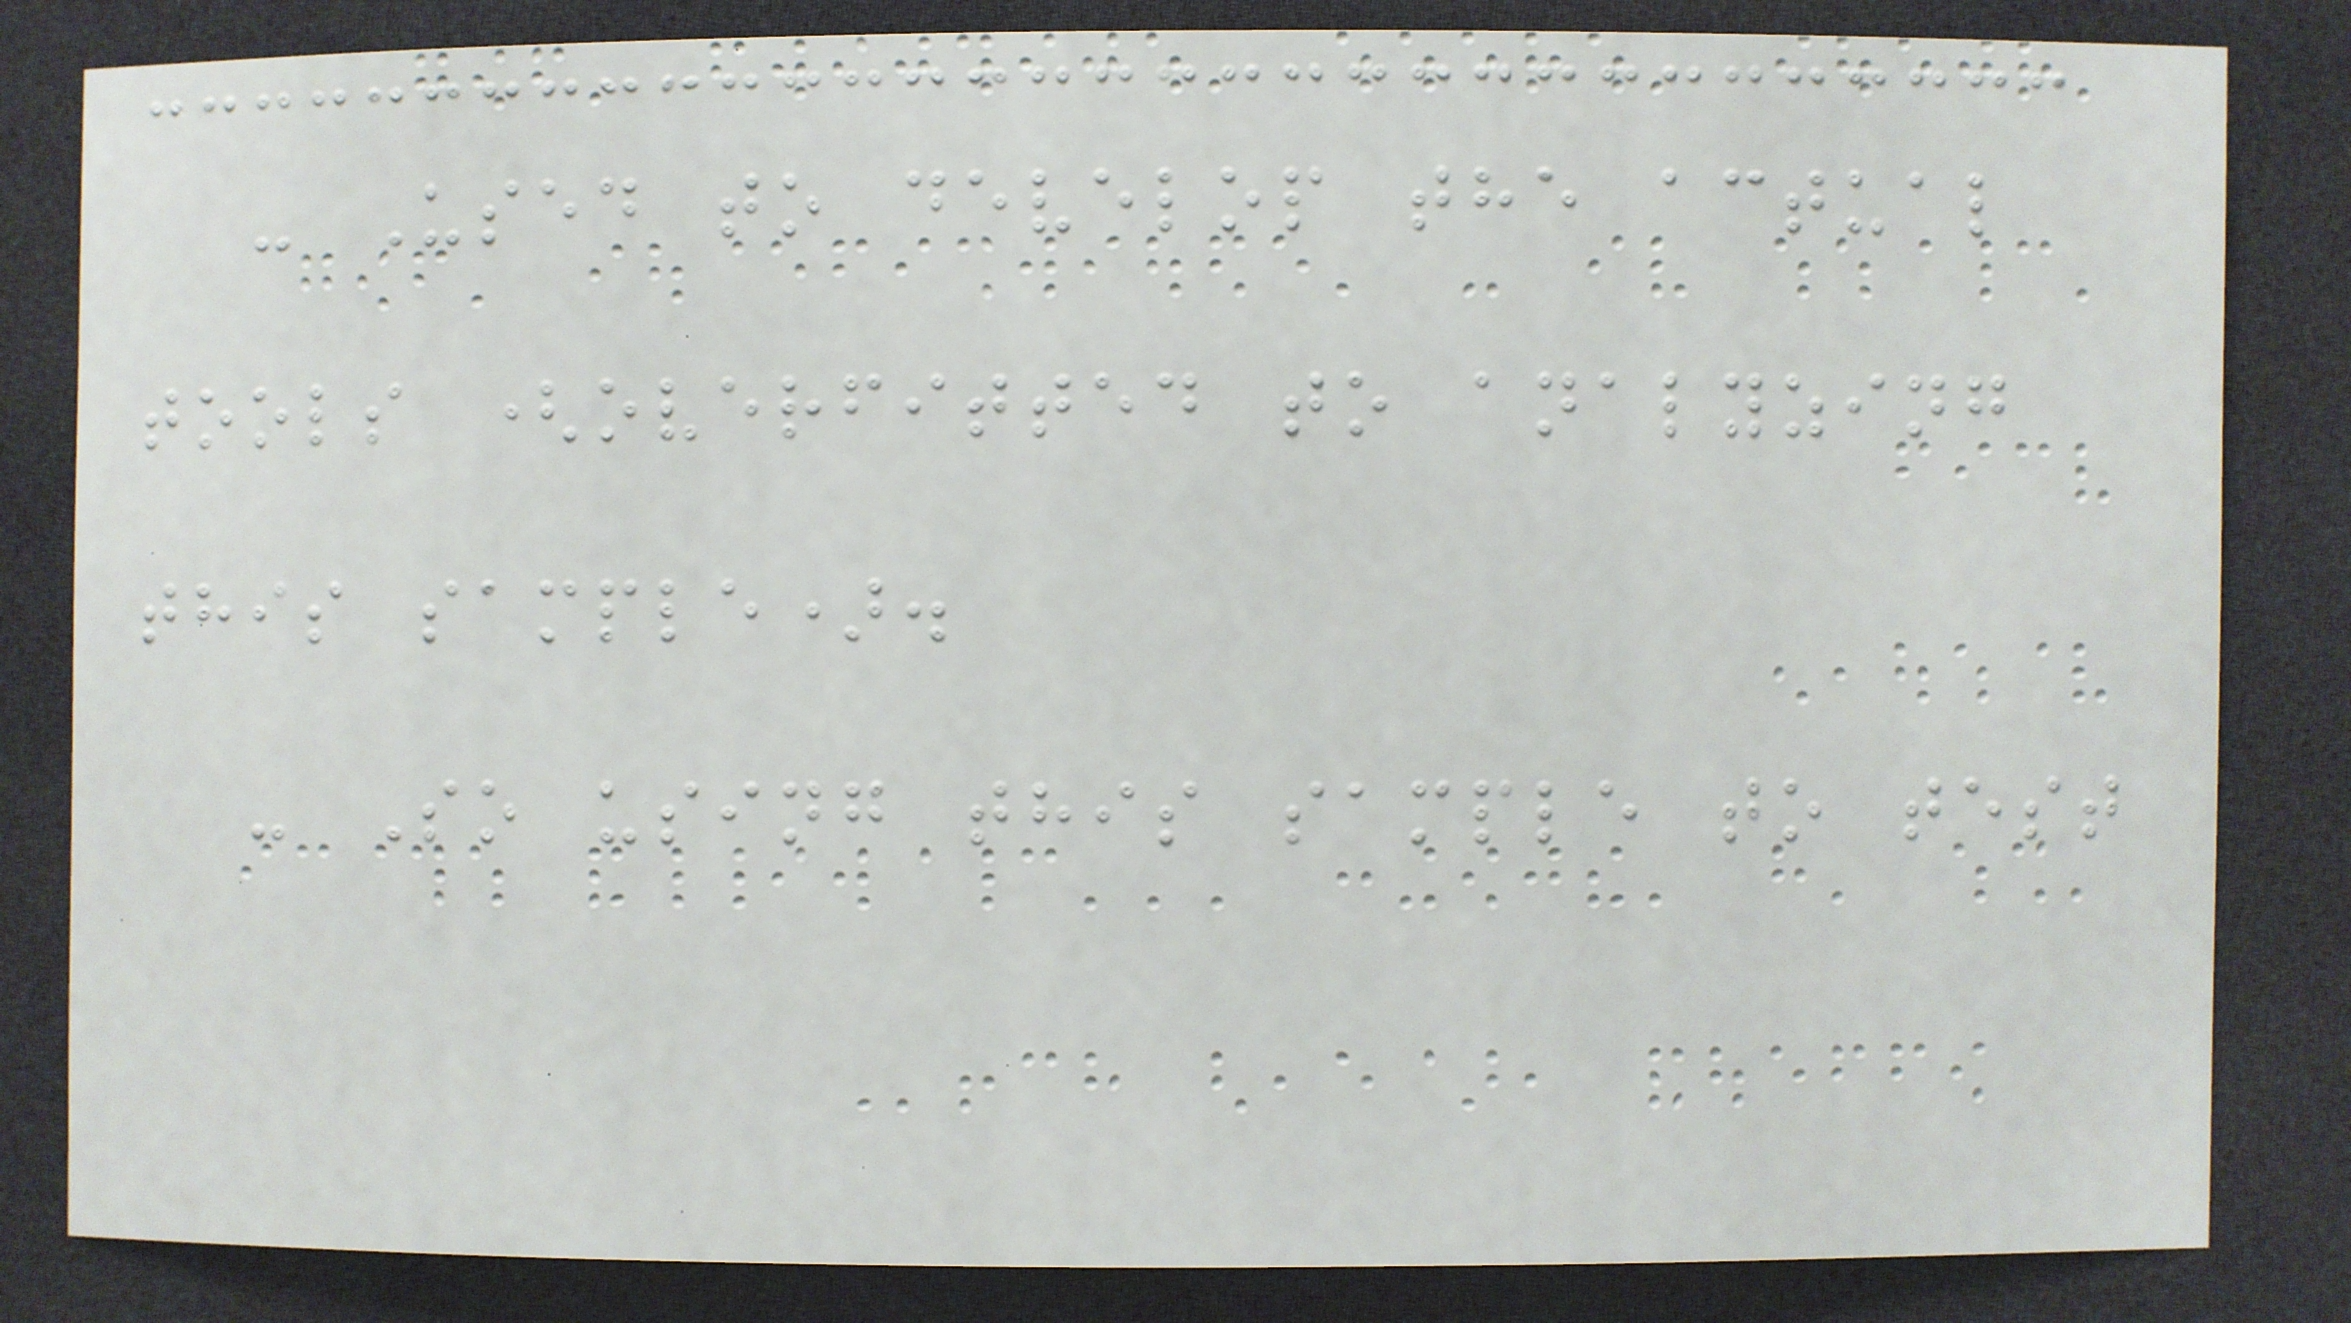- Used to develop the actual
tools (overfitted to analyzing
this sample).
- So using this sample to test
